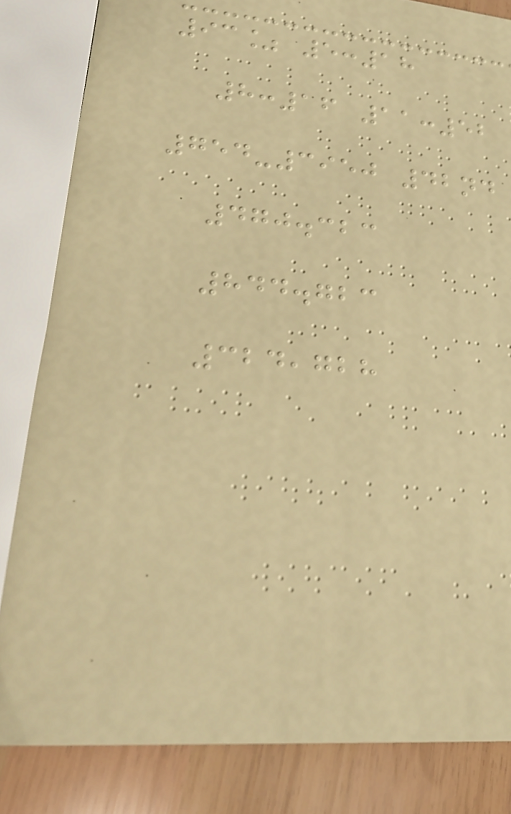93% 5:18
8:16 11:52
754-3950 42nd
470.323
844.723
324,728
